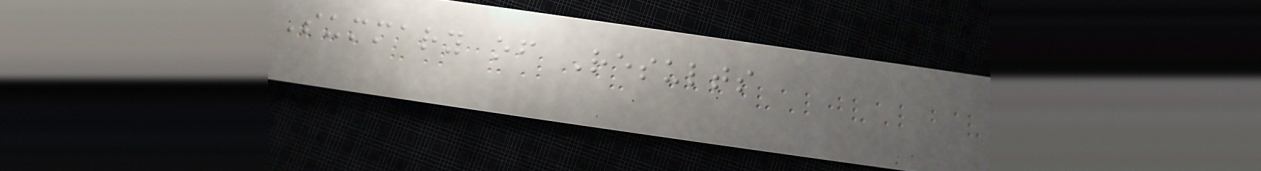Summary of Results
